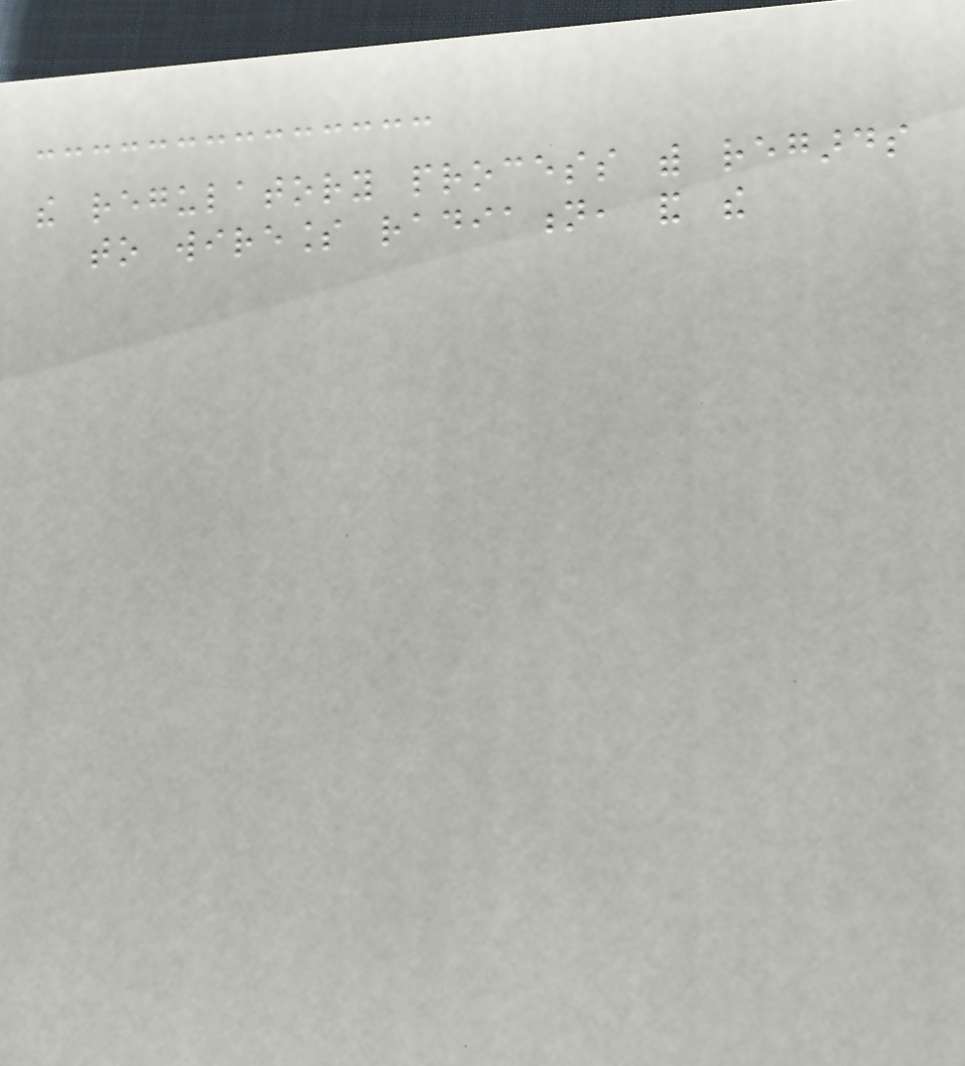the regulatory process with regards
to wireless radiation, and the
